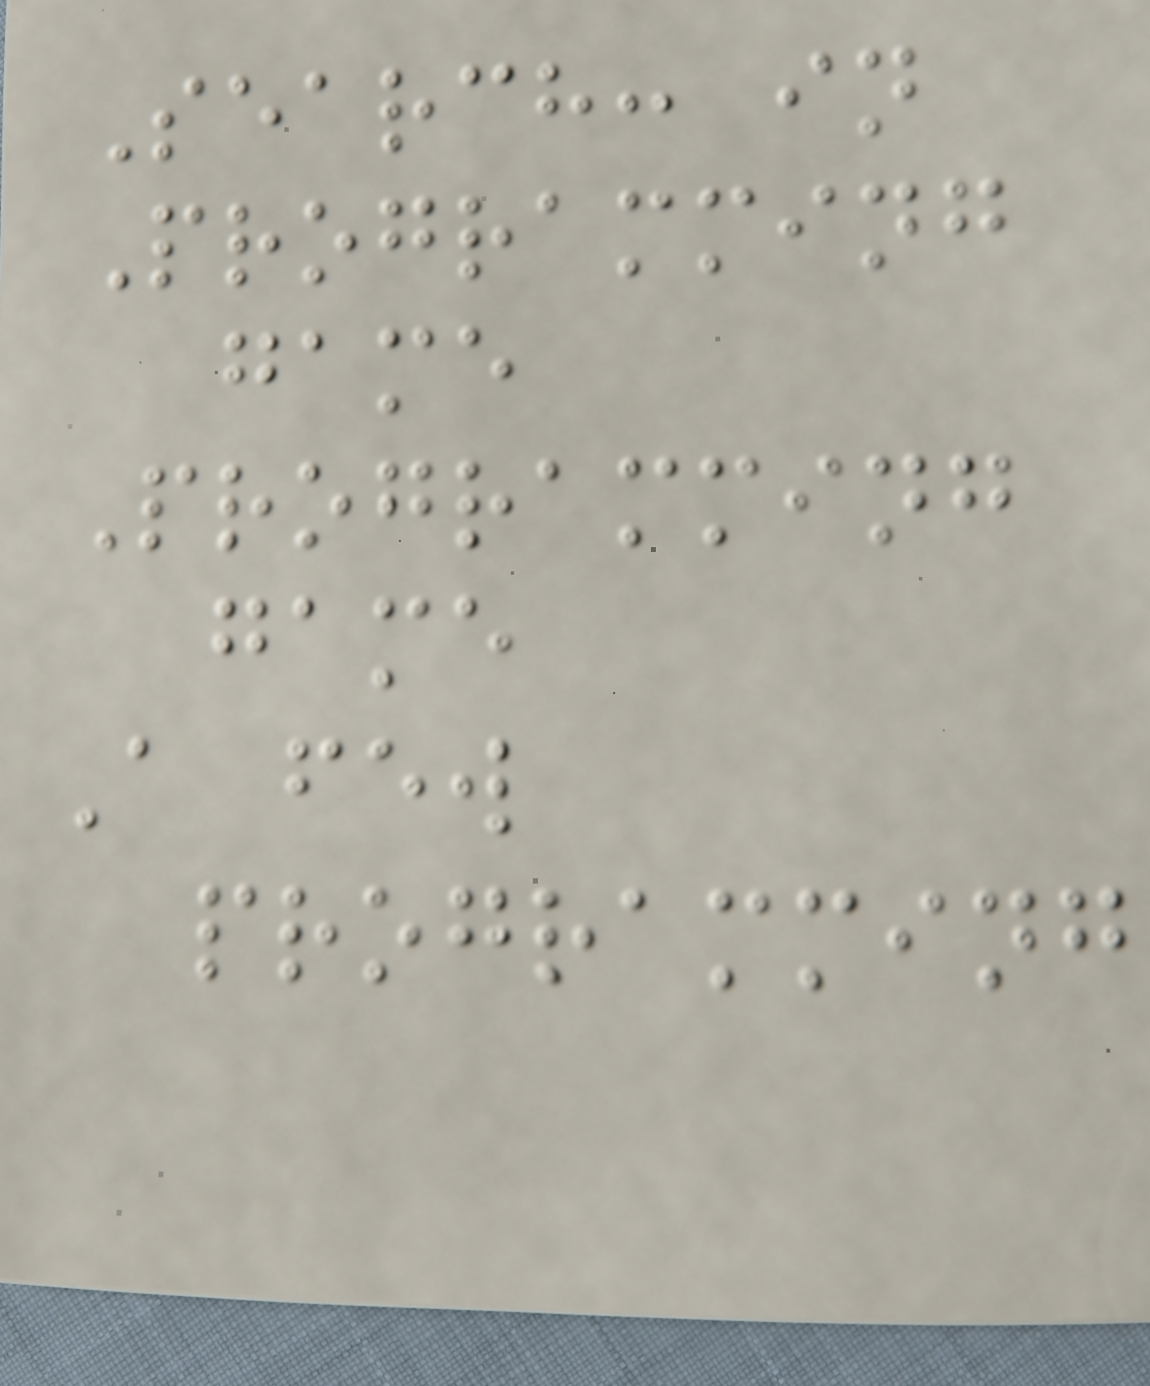Search: in
Programming
game
Programming
game
A few
programming
